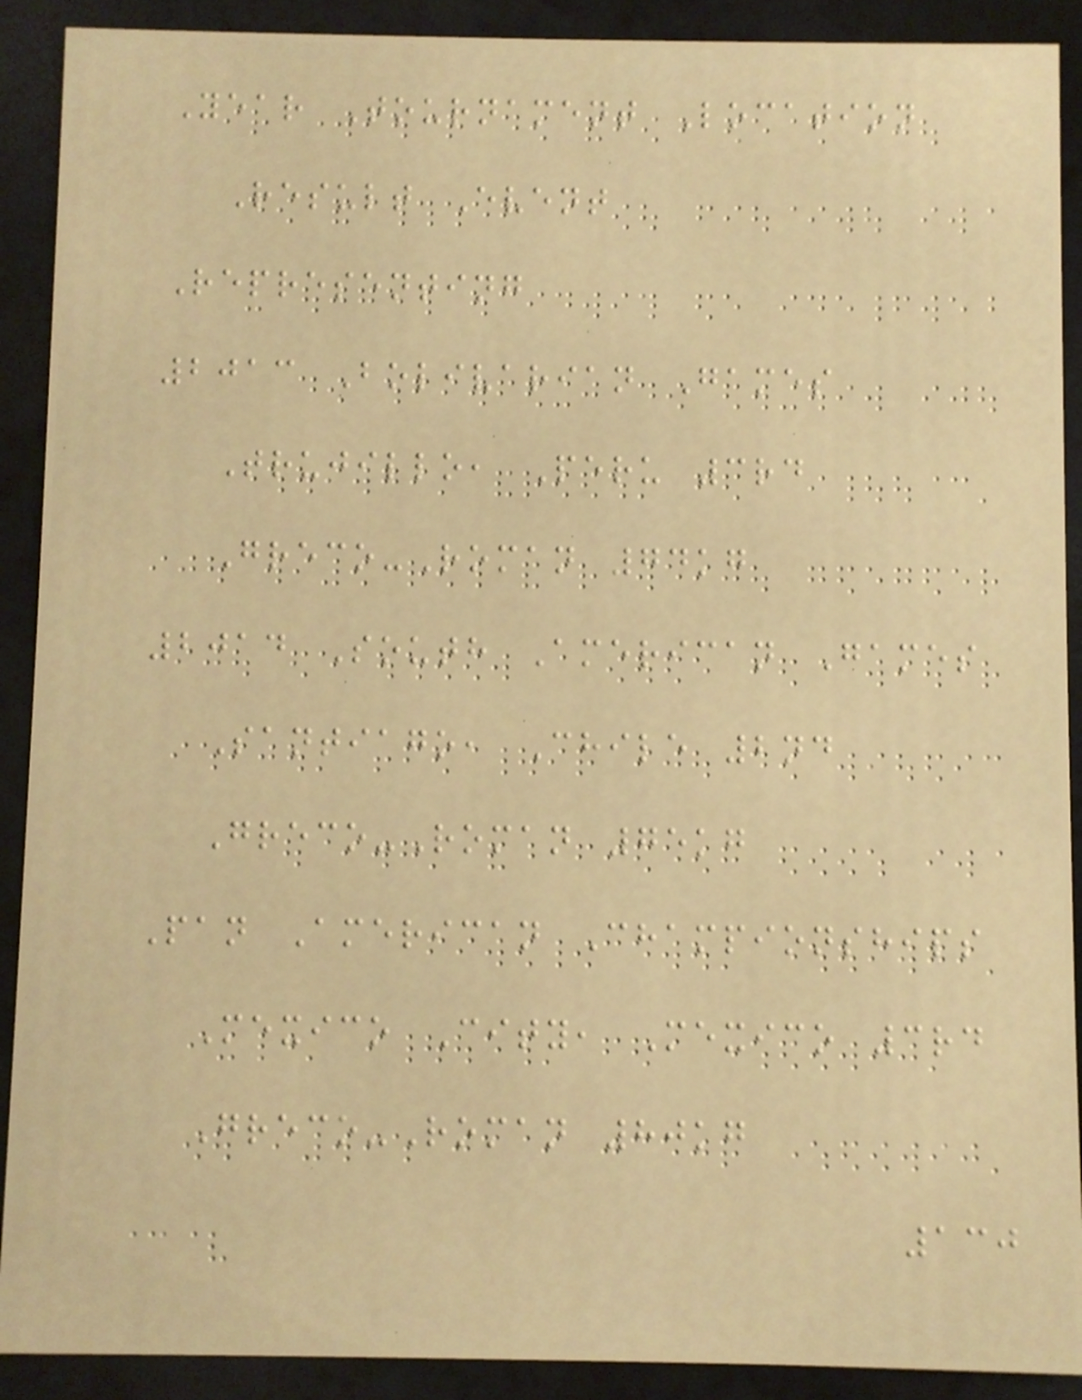Year Tournament Location
Result Event
Representing
2013 Bolivarian Games
Trujillo, Peru 3rd
Greco-Roman 74kg
2014 South American Games
Santiago, Chile 2nd
Greco-Roman 75kg
Pan American Championships
Mexico City, Mexico 3rd
Greco-Roman 80kg
130
